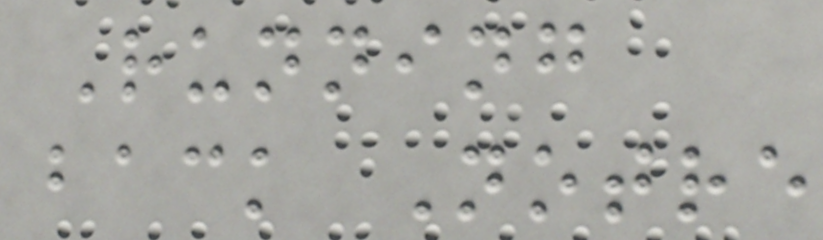Running
back Notre
